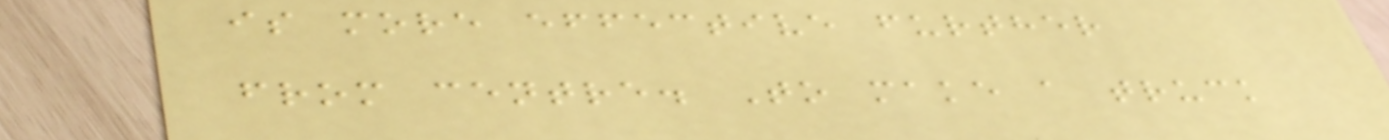is more effective further
from centre. To make a truck
